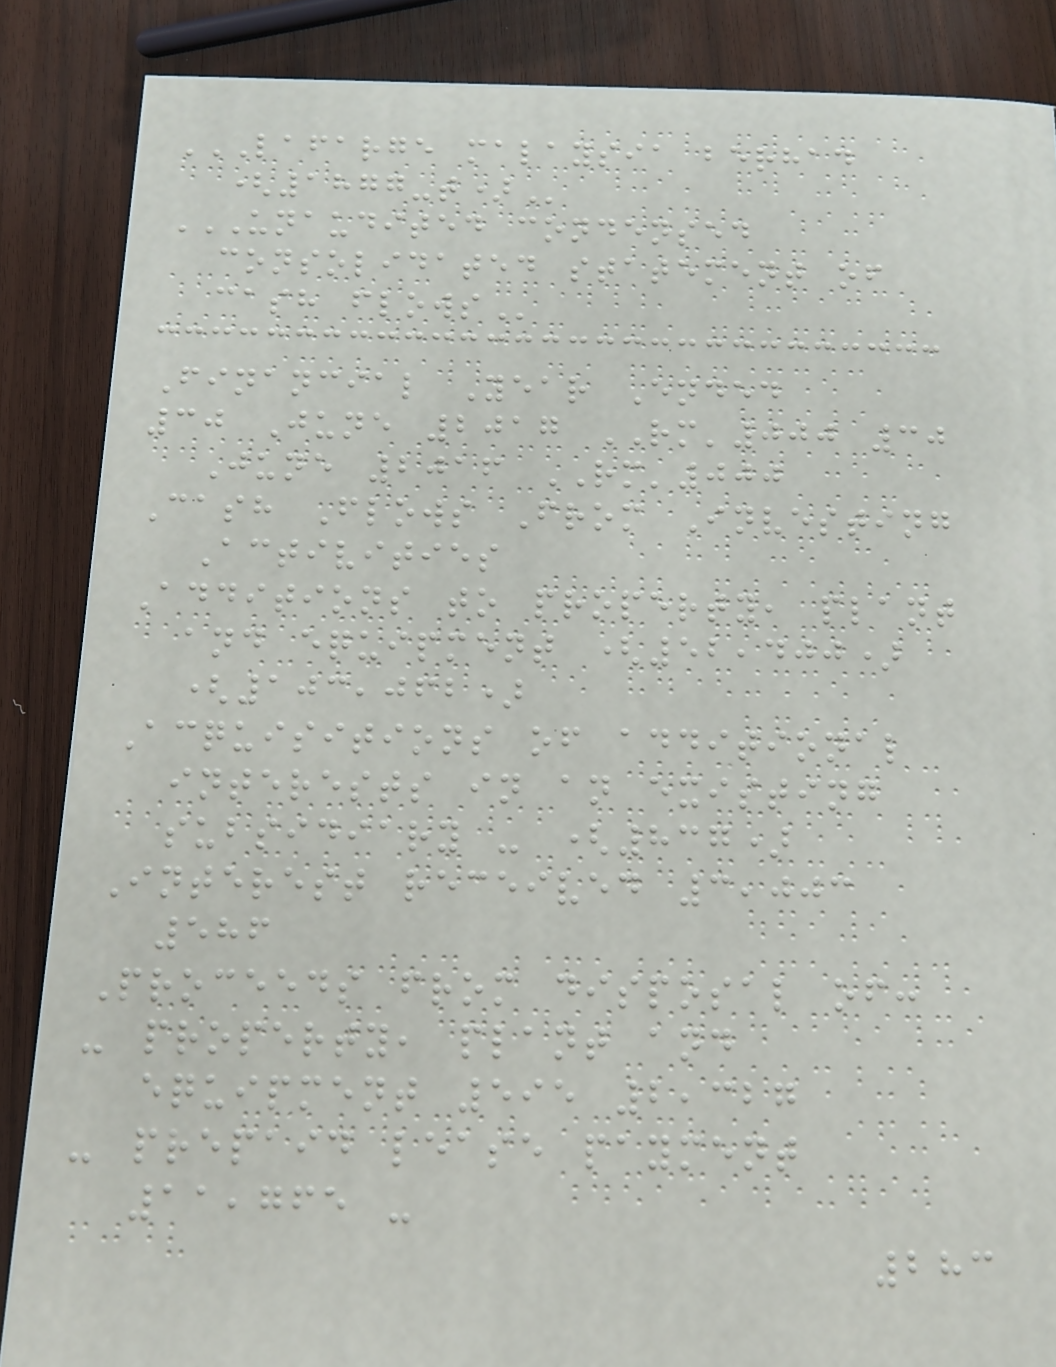LAFARGE MALAYSIA BERHAD
(1877-T)
UNAUDITED CONDENSED
CONSOLIDATED STATEMENT OF
CASH FLOWS
Financial Year Ended
30 June 2017 RM'000 30
June 2016 RM'000
Cash Flows From Investing
Activities
Additions to property, plant
and equipment (52,400)
(103,062)
Acquisitions of additional
interests in an existing
subsidiary - (837)
Interest received 3,003
586
Proceeds from disposal of:
- property, plant and
equipment 595 2,327
- prepaid lease payment
11,765 -
283
